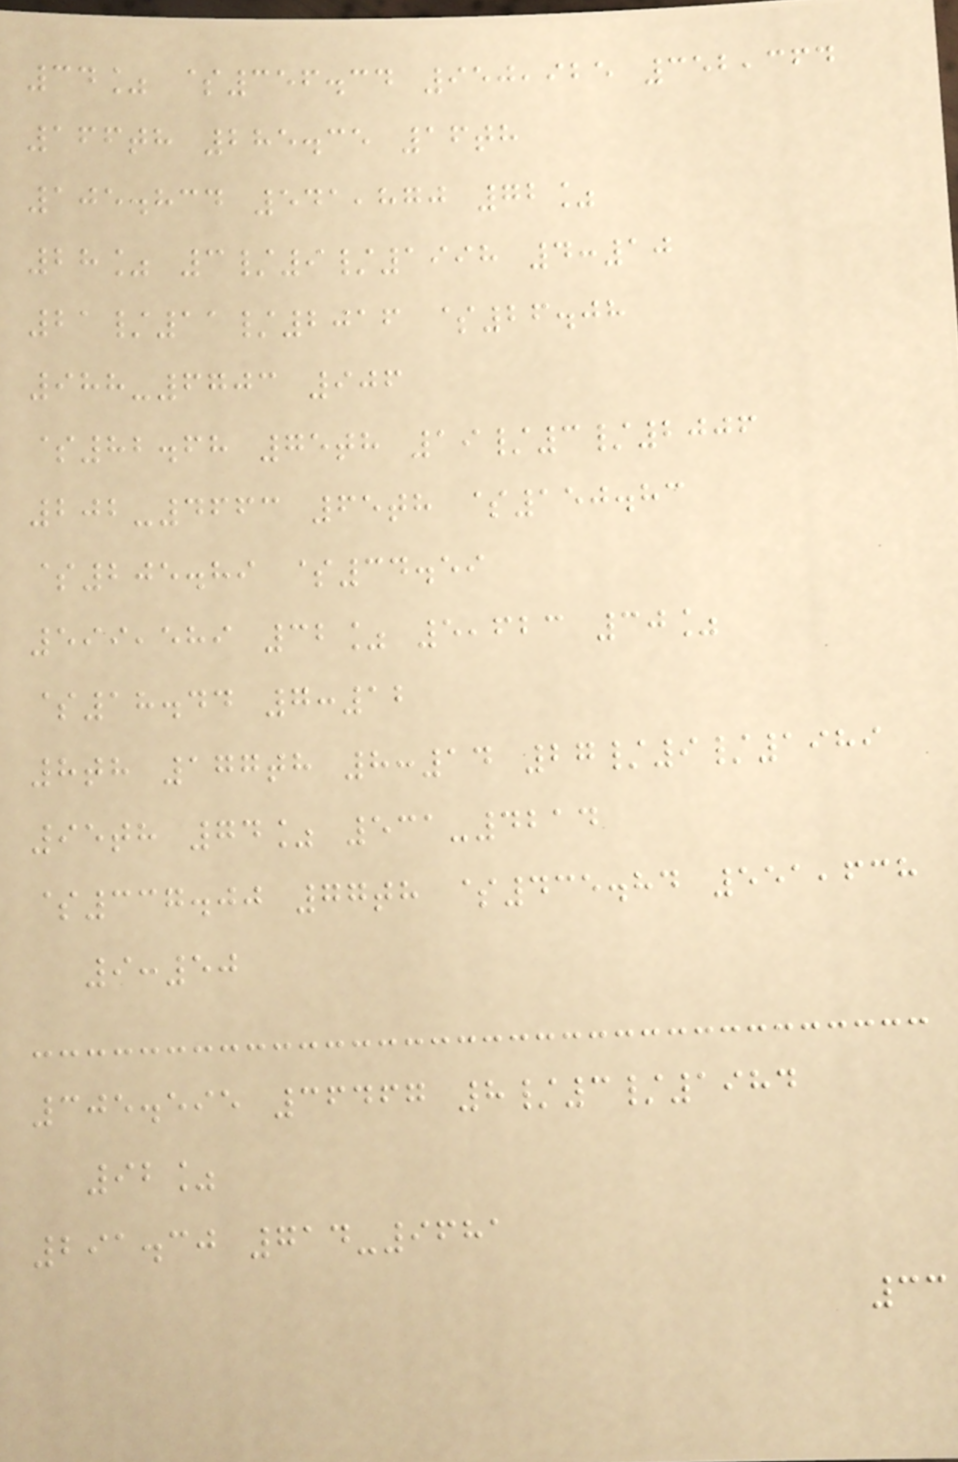34% $356.34 950,925 352,364
166th 285.35 16th
105.834 541,870 72%
28% 3/9/1998 4:10
21/11/2016 $26.08
988-6703 906
$82.68 75th 19/3/2006
202-4663 65th $150.83
$205.89 $34.59
599,589 32% 5,623 30%
$18.44 7:12
8th 177th 8:14 27/9/1989
95th 74% 531-4214
$337.00 77th $435.84 551,638
9:50
305.595 36467 8/3/1984
92%
291.30 714-9681
33
